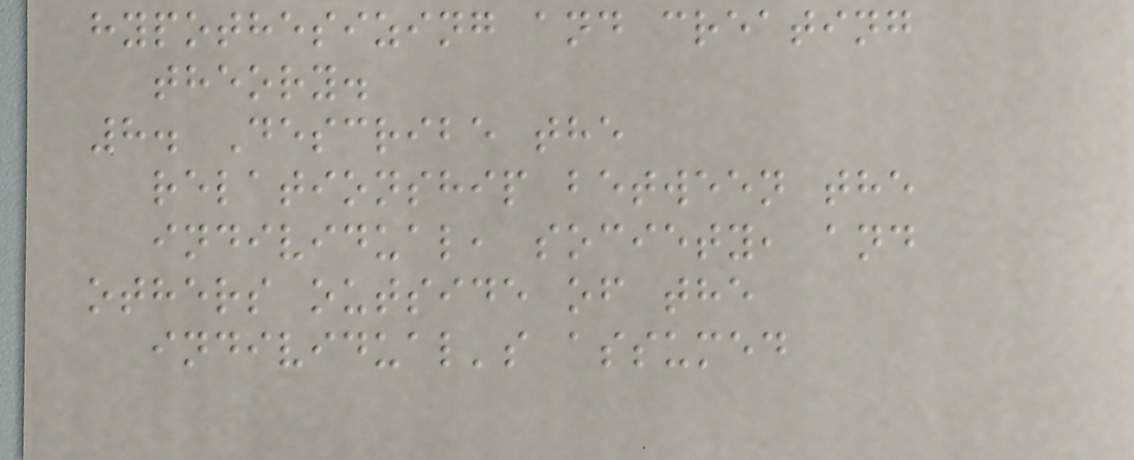hypothesizing and creating
theory.
8. Describe the
relationship between the
individual, society, and
others outside of the
individual's assumed
